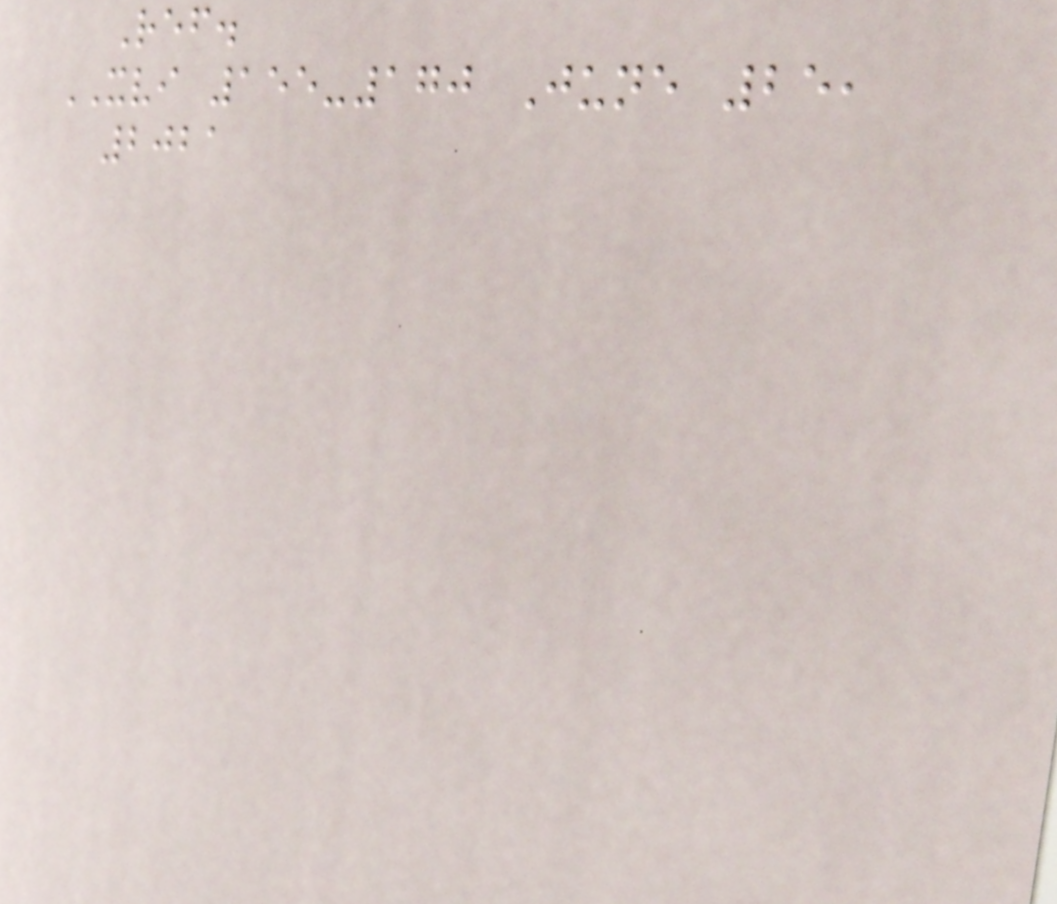Ref.
XVI 155-170 June 25,
2021
